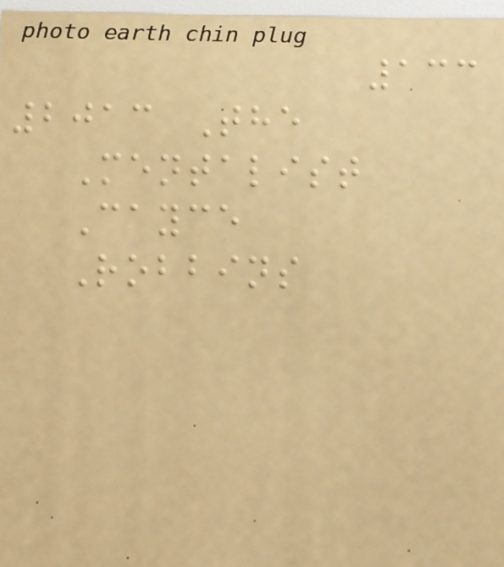133
2013 The
Mentalist
Cayce
Robbins
